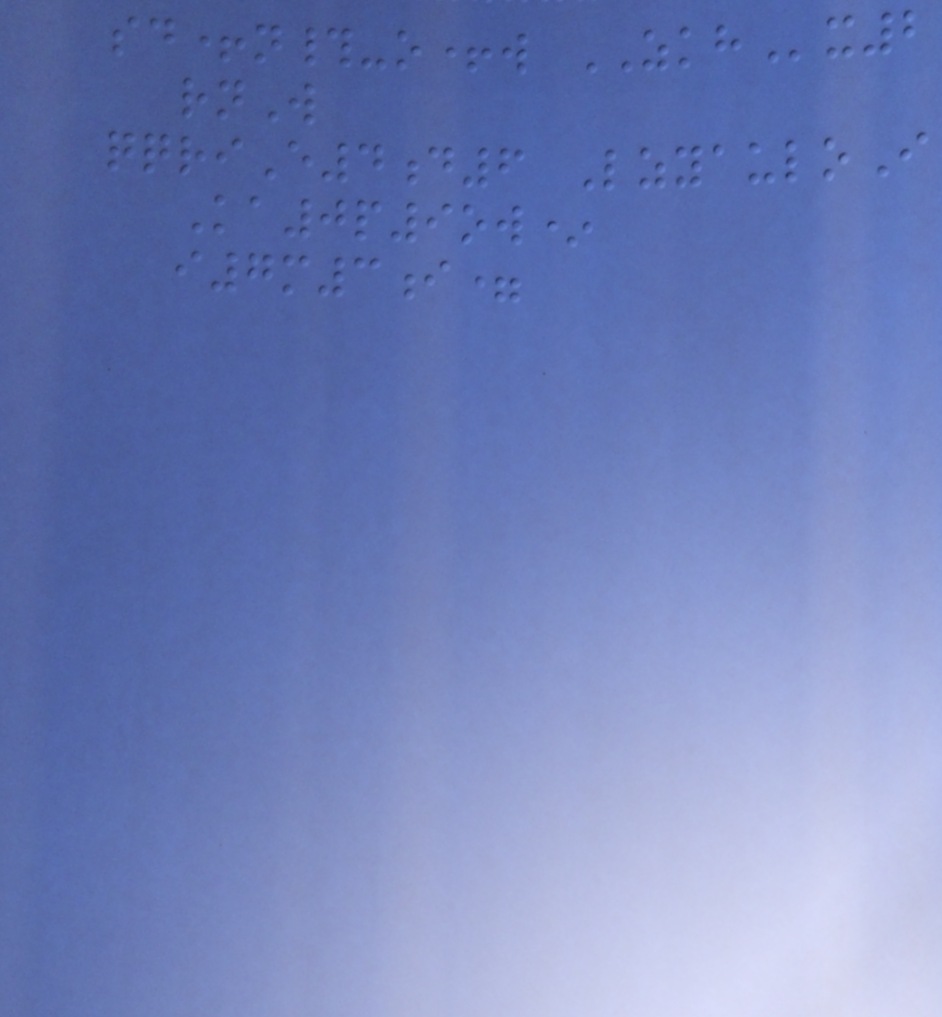sd+n#-o+w ZKHx2
rnW
qqriE4d6 LzyauloI
Ka0p9ow*
i7m3i=
